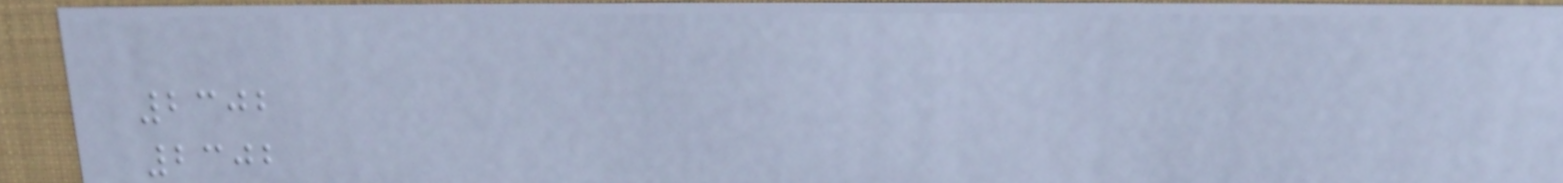2302
2302
